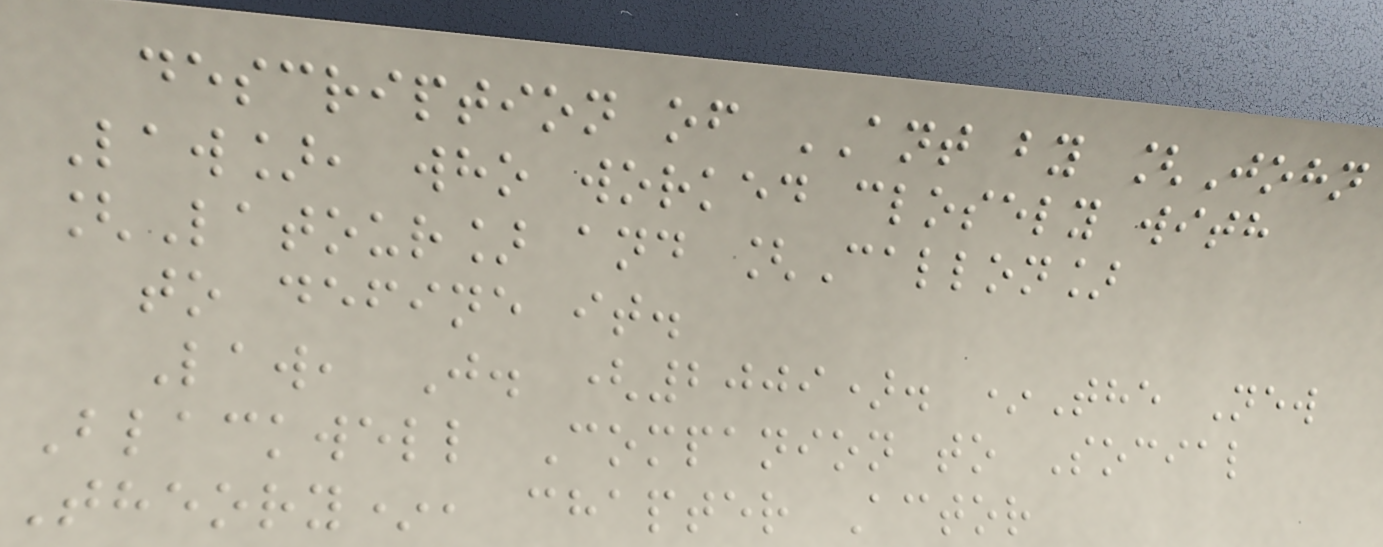description of ANT by [John
Law], who worked closely with
[Latour] and [Callon]
to define it.
Law, J. (2009). *The New
Blackwell Companion to Social
Theory*, chapter Actor
